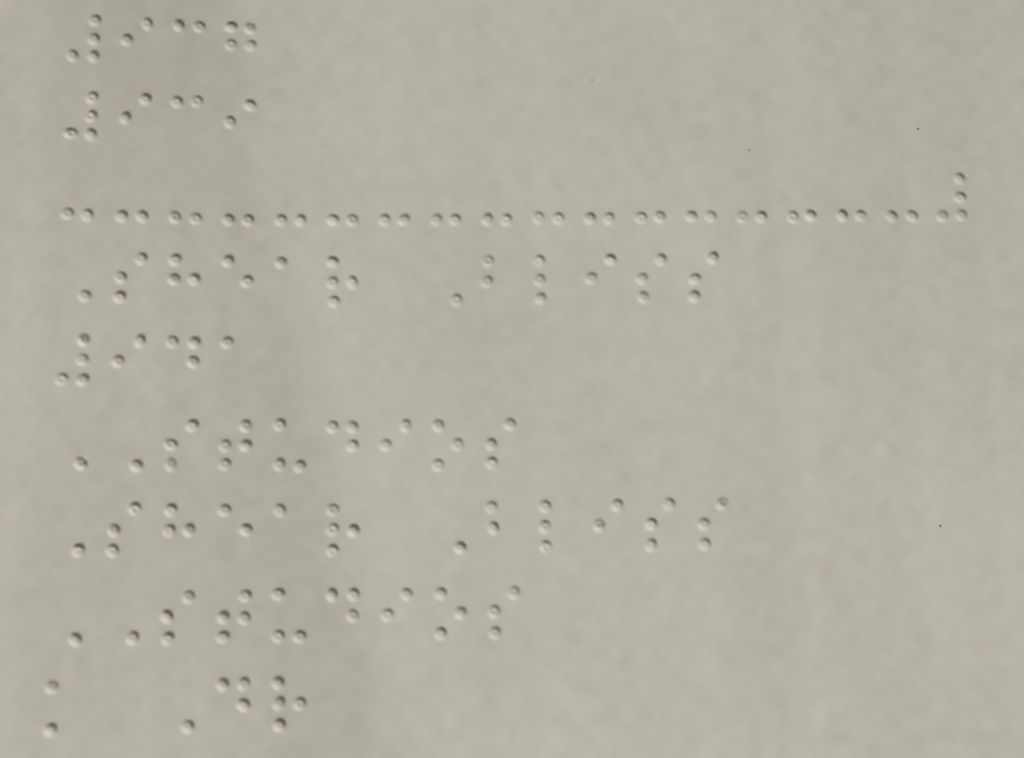937
939
Shear Bliss
941
STUDIOS
Shear Bliss
STUDIOS
k Dr
